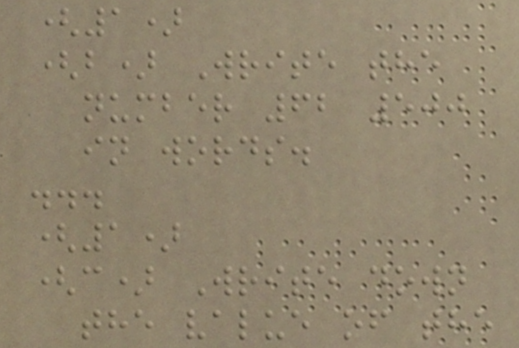(1)
(b) Write the
number 62 500
in words.
...
(1)
(c) Write down
the value of the
